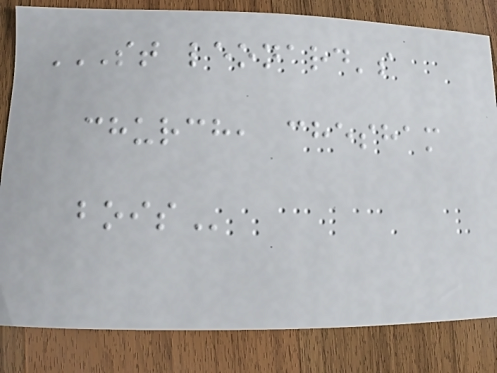ST LEONARD'S
CHURCH, CHESHAM
BOIS
